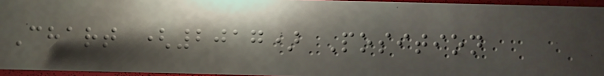Chart (2017) Position
